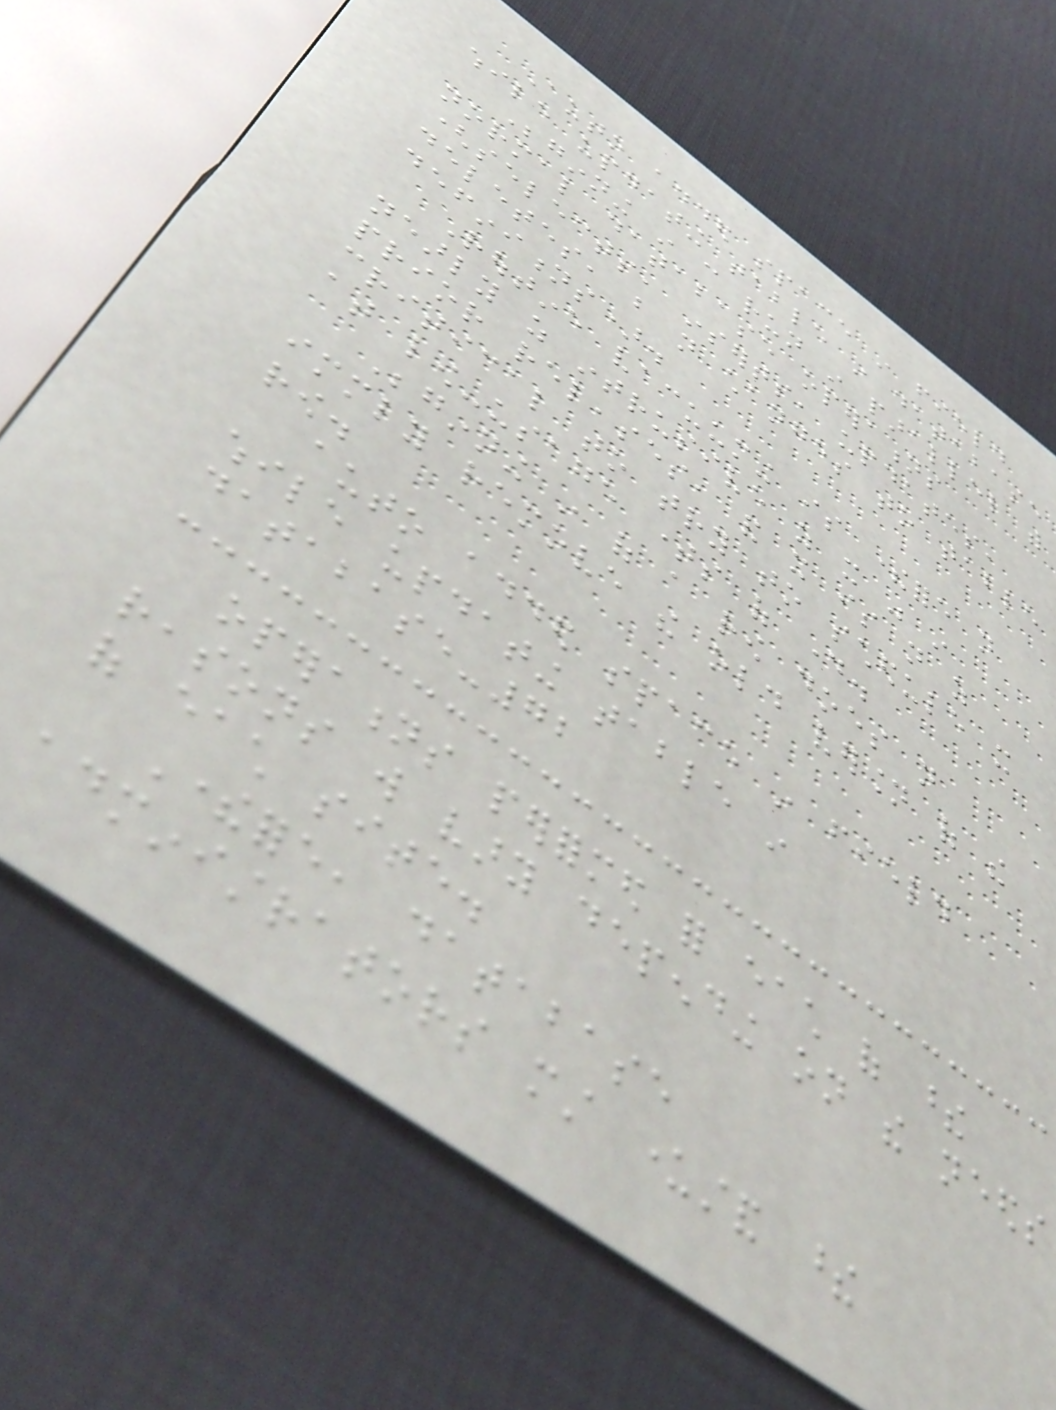Auto added space in field
while updating table in database
Beginning in can run in parallel with
normal database operations
(selects, inserts, updates,
deletes, but not changes to table
definitions).
Routine vacuuming is therefore not
nearly as intrusive as it was in
prior releases, and it is not as
critical to try to schedule it
at low-usage times of day.
Beginning in of a row does not
immediately remove the old version of the
row.
auto added space in field
while updating table in
database-72
operations performed for each of these
reasons will vary depending on the needs
of each site.
Therefore, database
administrators must understand these
